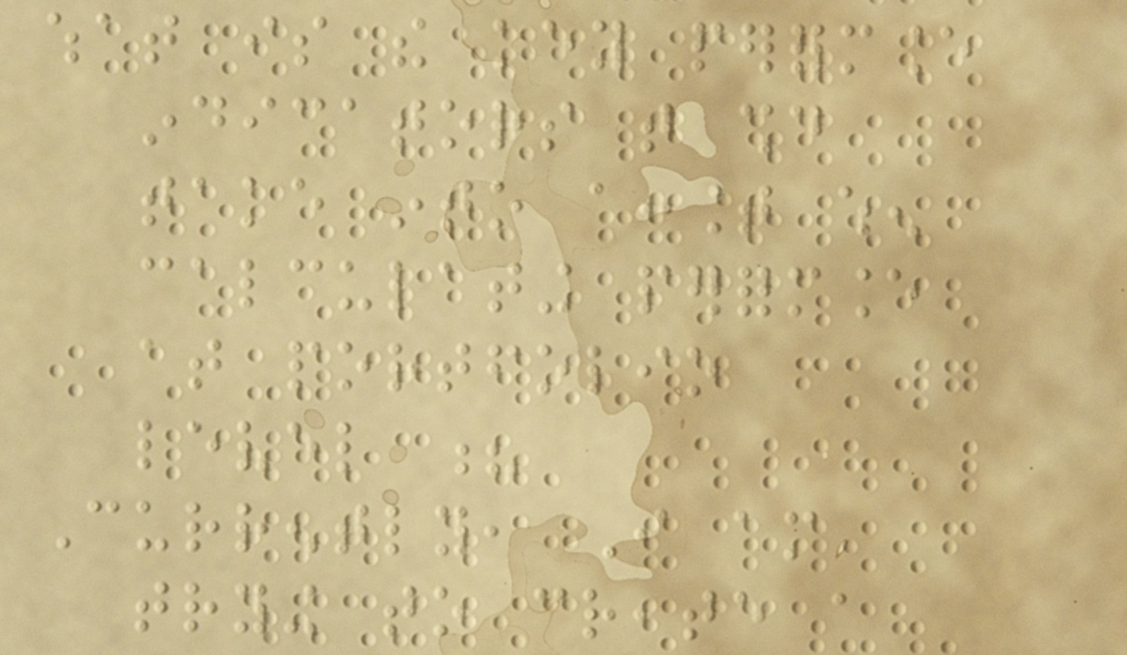what is the key performance
indicators that should
take into account when
calculating performance
at portfolio
level ?
Currently, I am
trying to create a
